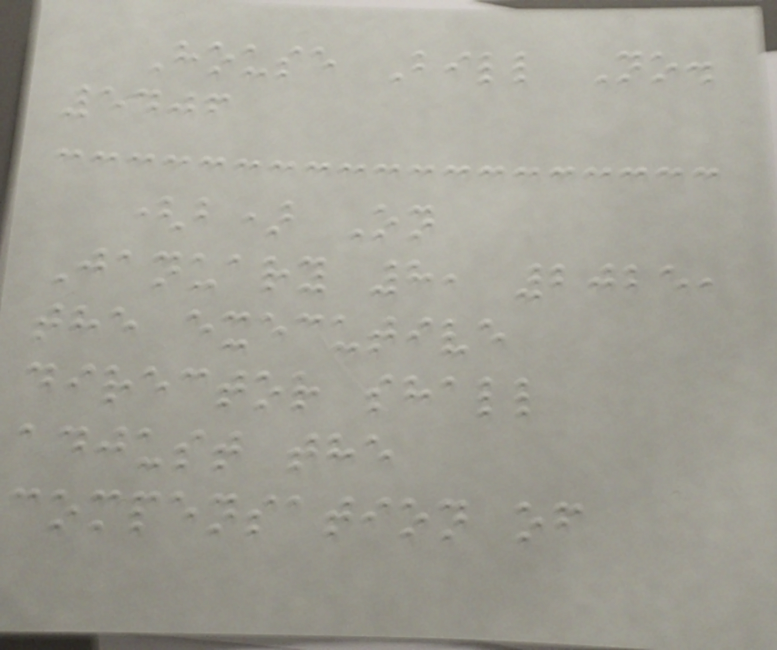House Bill No.
5406
(b) On
January 8, 2025,
the executive
director shall
adjust the
compensation of
